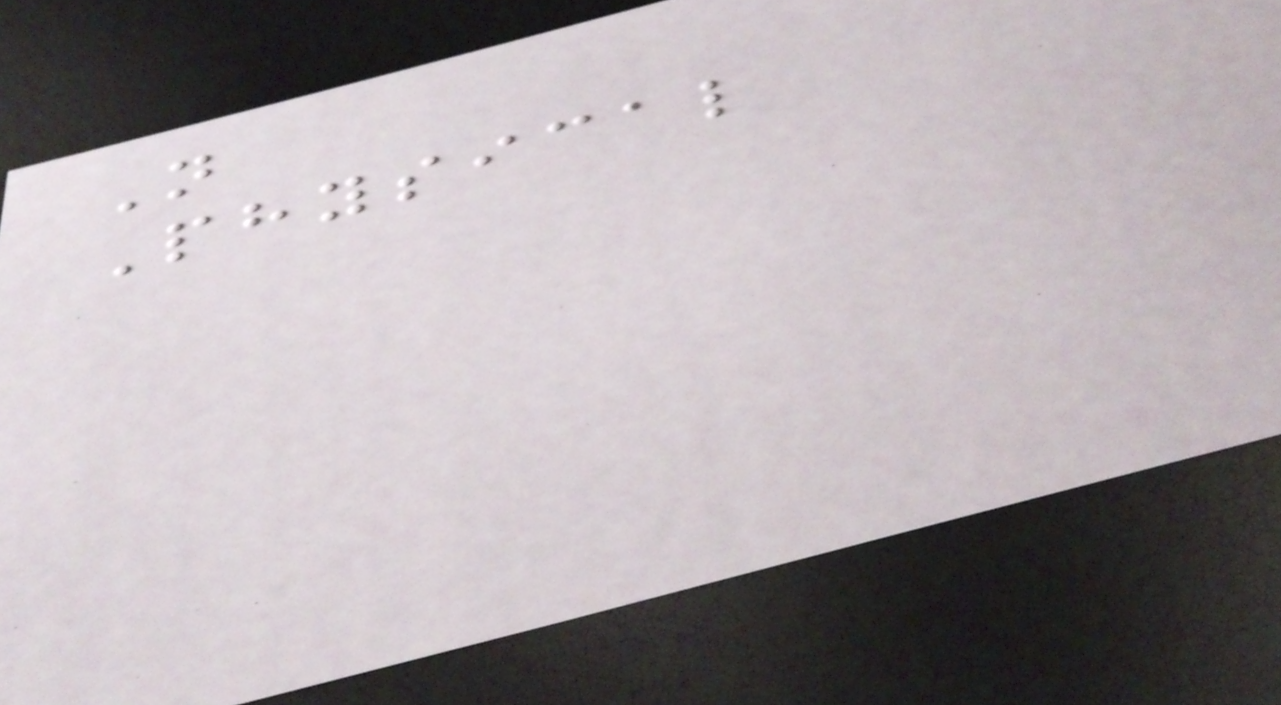Not
Physical
